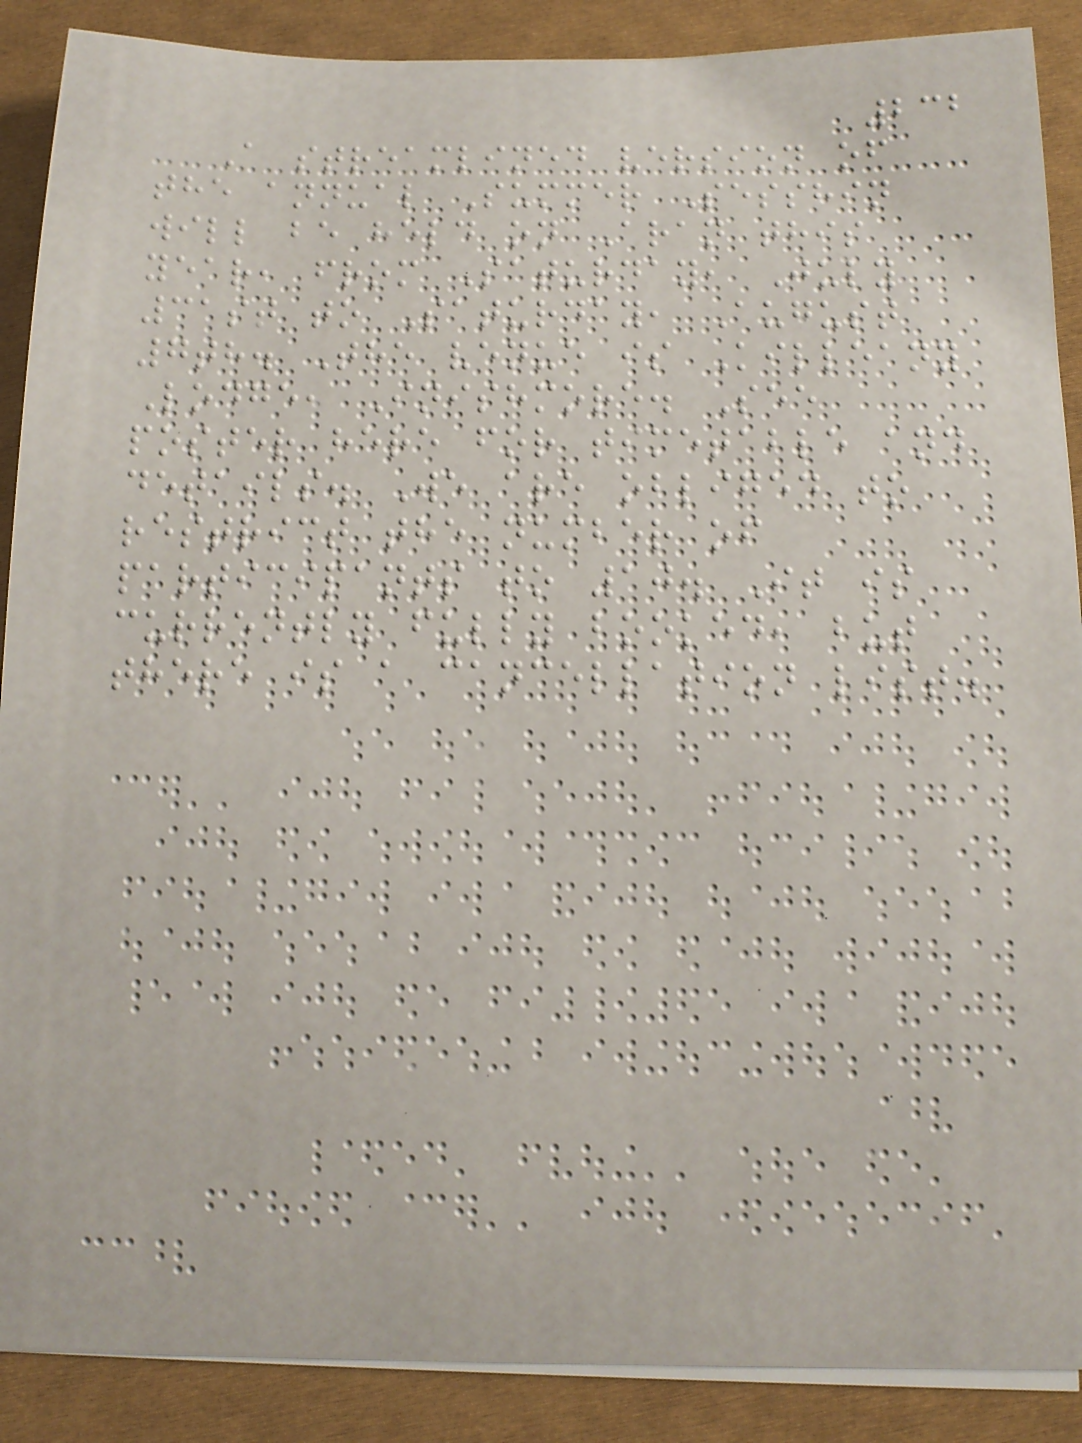232
A streamlined version of
the annual Summer Sesshin
will be held on Aran this
year, from Saturday, July
31st to Saturday, August
7th. The venue is Killeany
Lodge, Inishmore. See
poster here for timetable and
details. We are obliged to
restrict the number of
participants to 10. It is
currently fully booked, but
there is a cancellation list.
